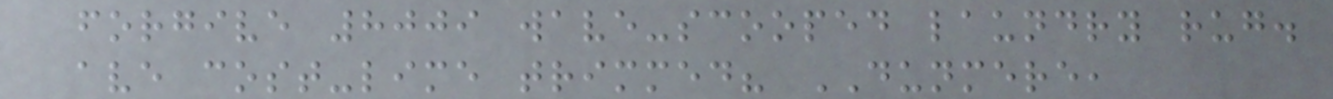forgive 8009 wave-scooped laundry rug.
ave cost-lime trimmed? DUNMERE,
